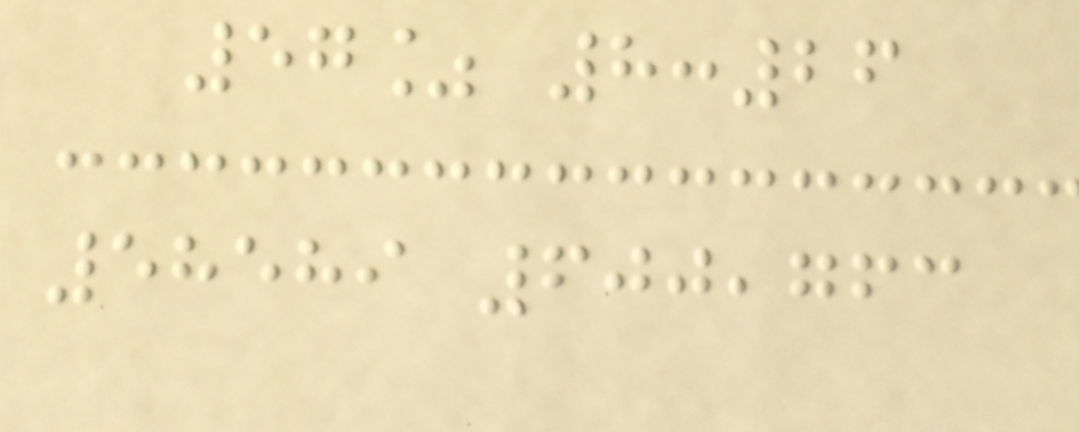57% 8:26
58589 600,763
